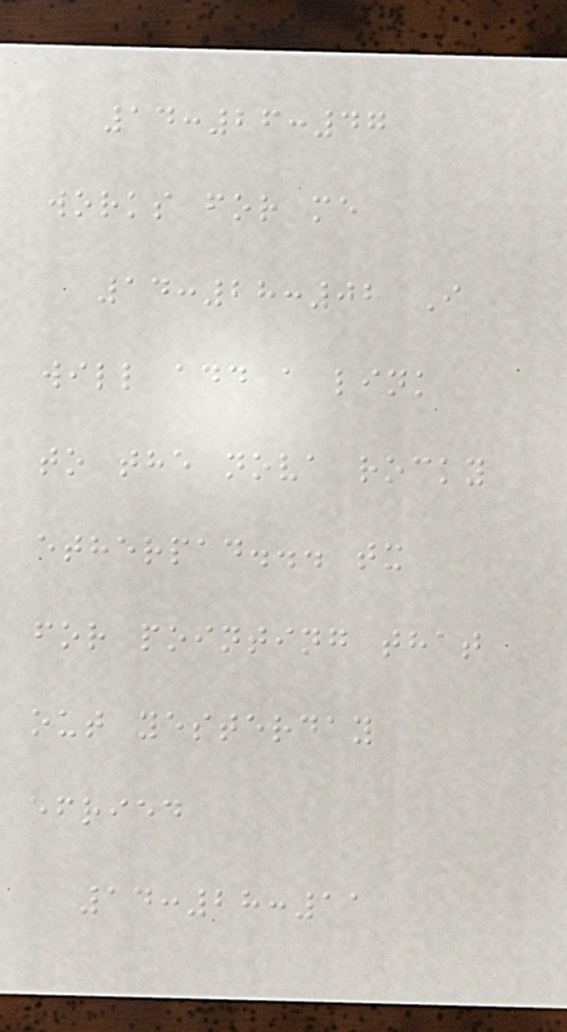14:26:47
works for me
14:28:02 I
will add a link
to the nova rocky
etherpad... tx
for pointing that
out yesterday
efried
14:28:11
